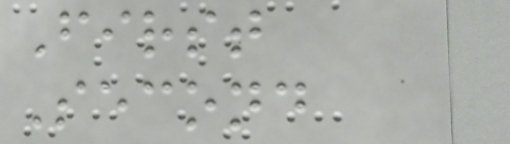First
Second
